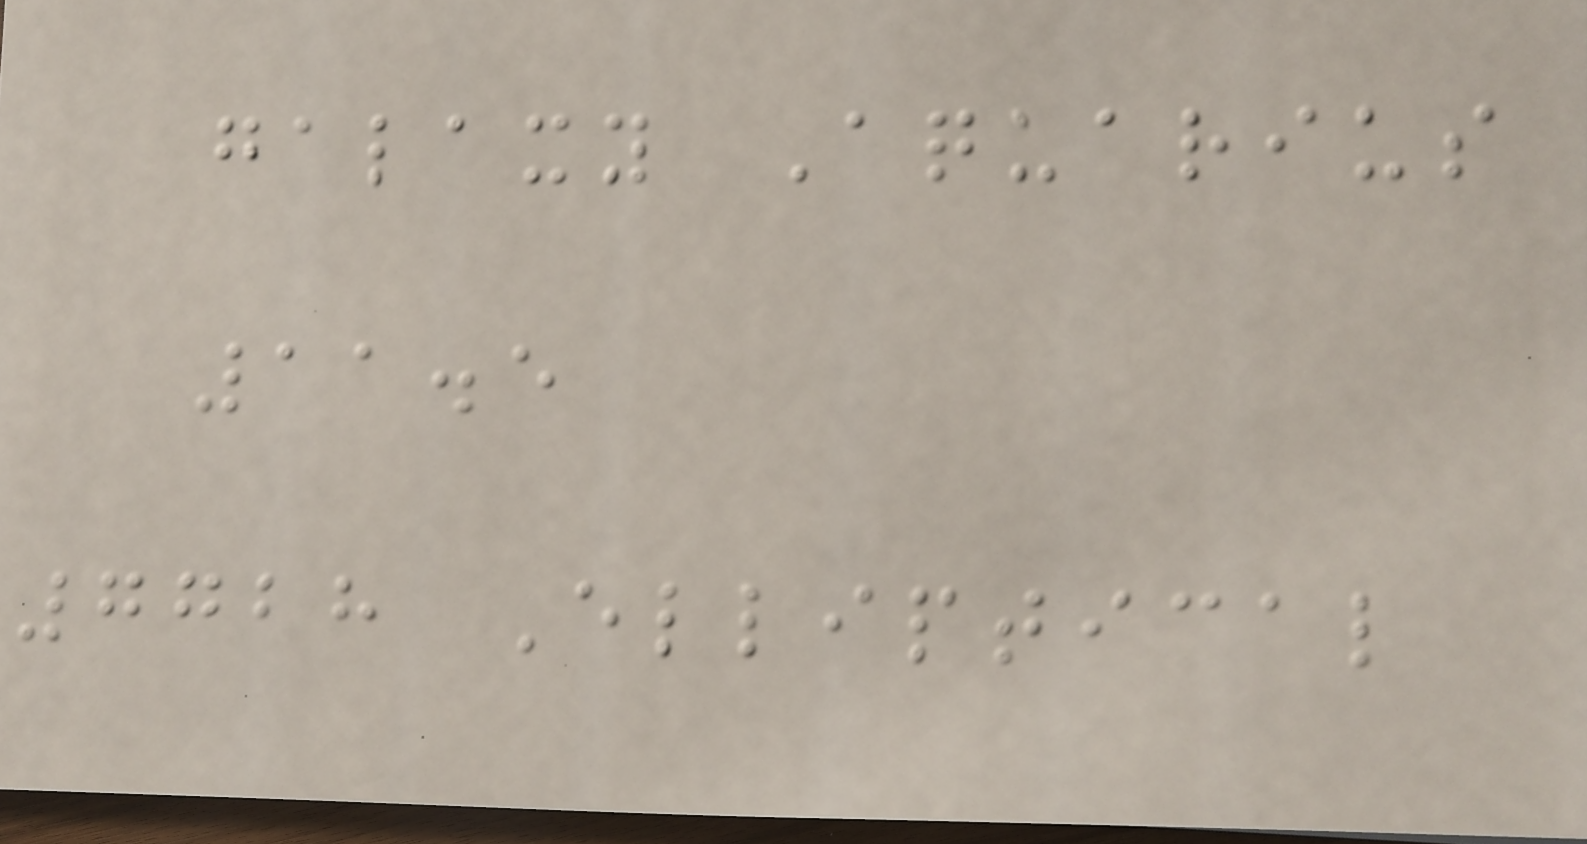galaxy Aquarius
11.5
7728 Elliptical
